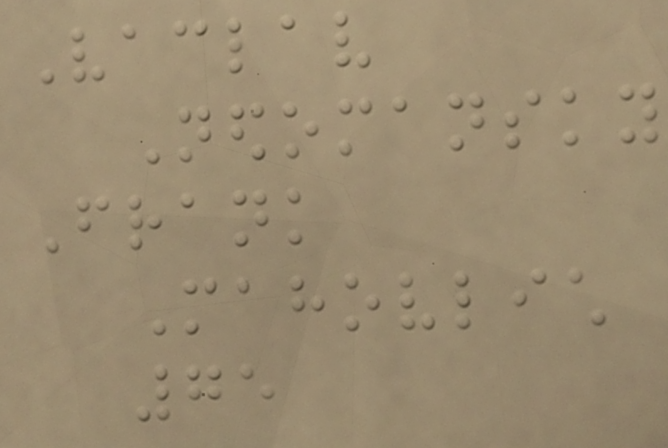Vaclav
Nedomansky
Frank
Mahovlich
75
